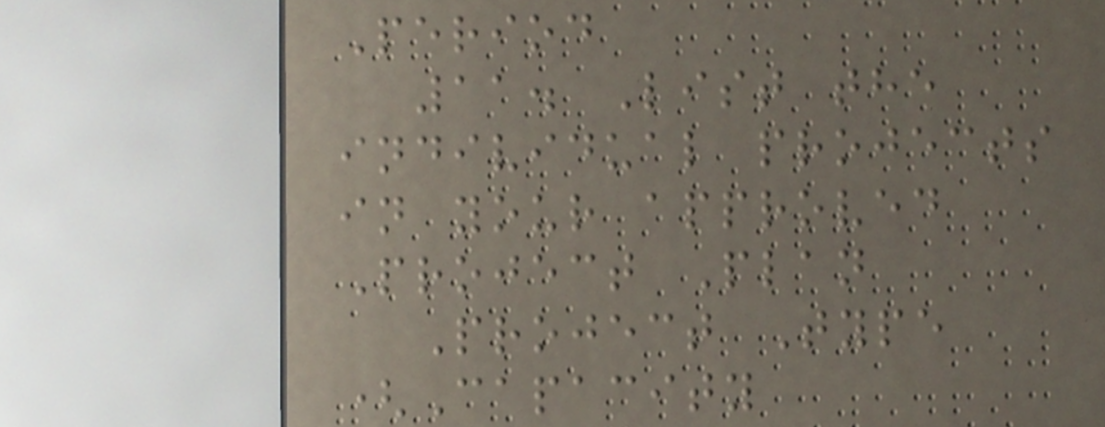Period
11. List the
individual projects
in your approved
Project Plan
Project Type
(Capacity
